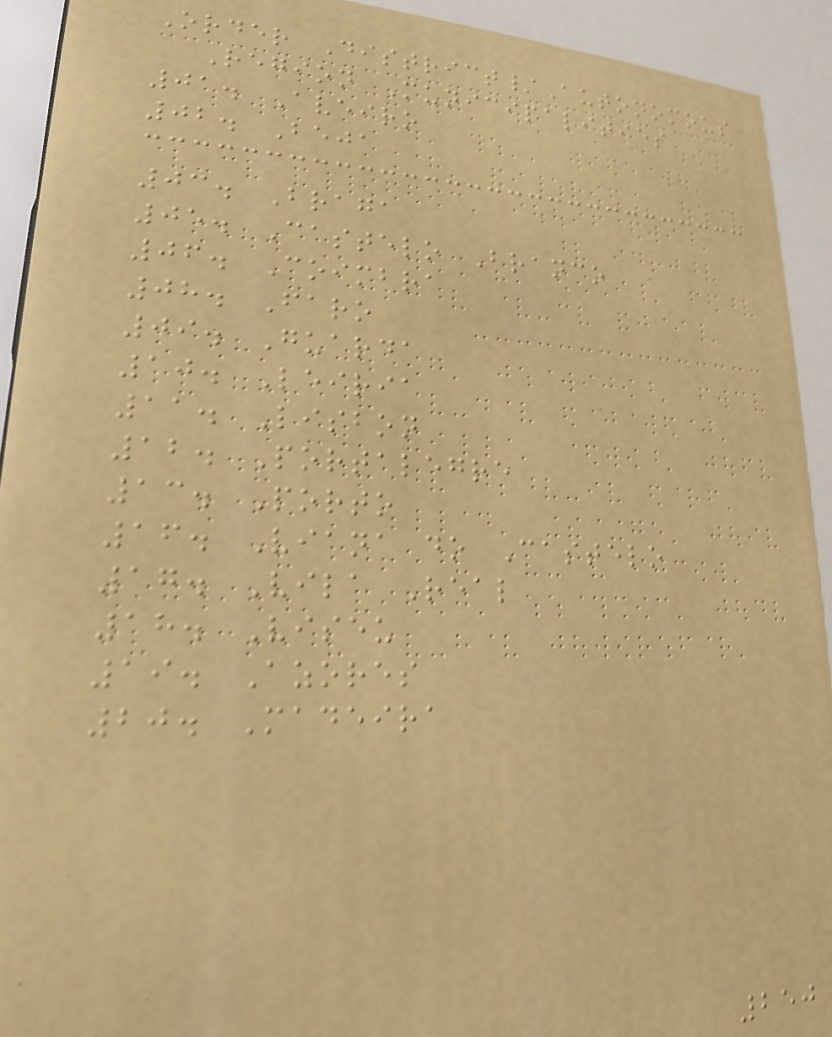Order District/Autonomous
Region Municipalities
01. Aveiro
02. Beja
03. Braga
05. Castelo Branco
06. Coimbra
08. Faro
09. Guarda
10. Leiria
11. Lisbon
12. Portalegre
13. Porto
16. Viana do Castelo
17. Vila Real
18. Viseu
19. Azores
20. Madeira
250
